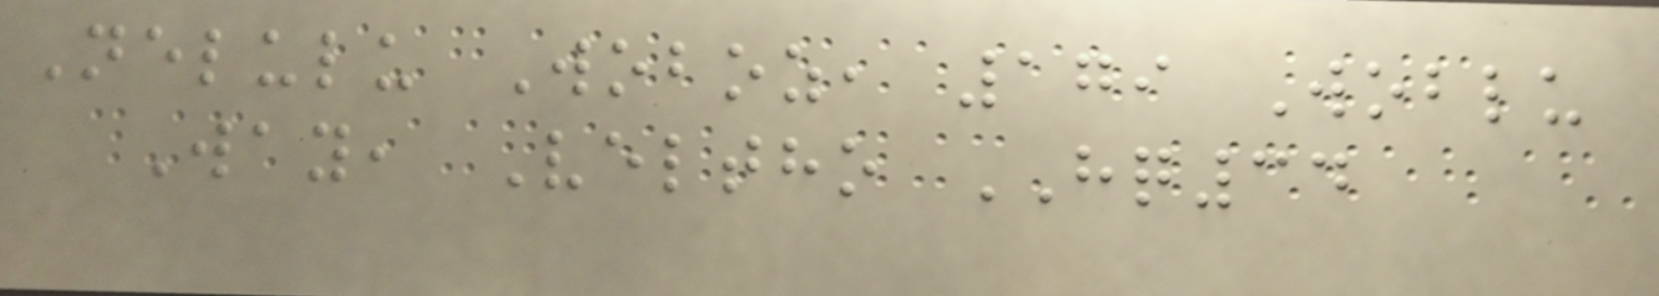Nelulu Woboz, 179 Woblu
Way, Veltho HQ34
